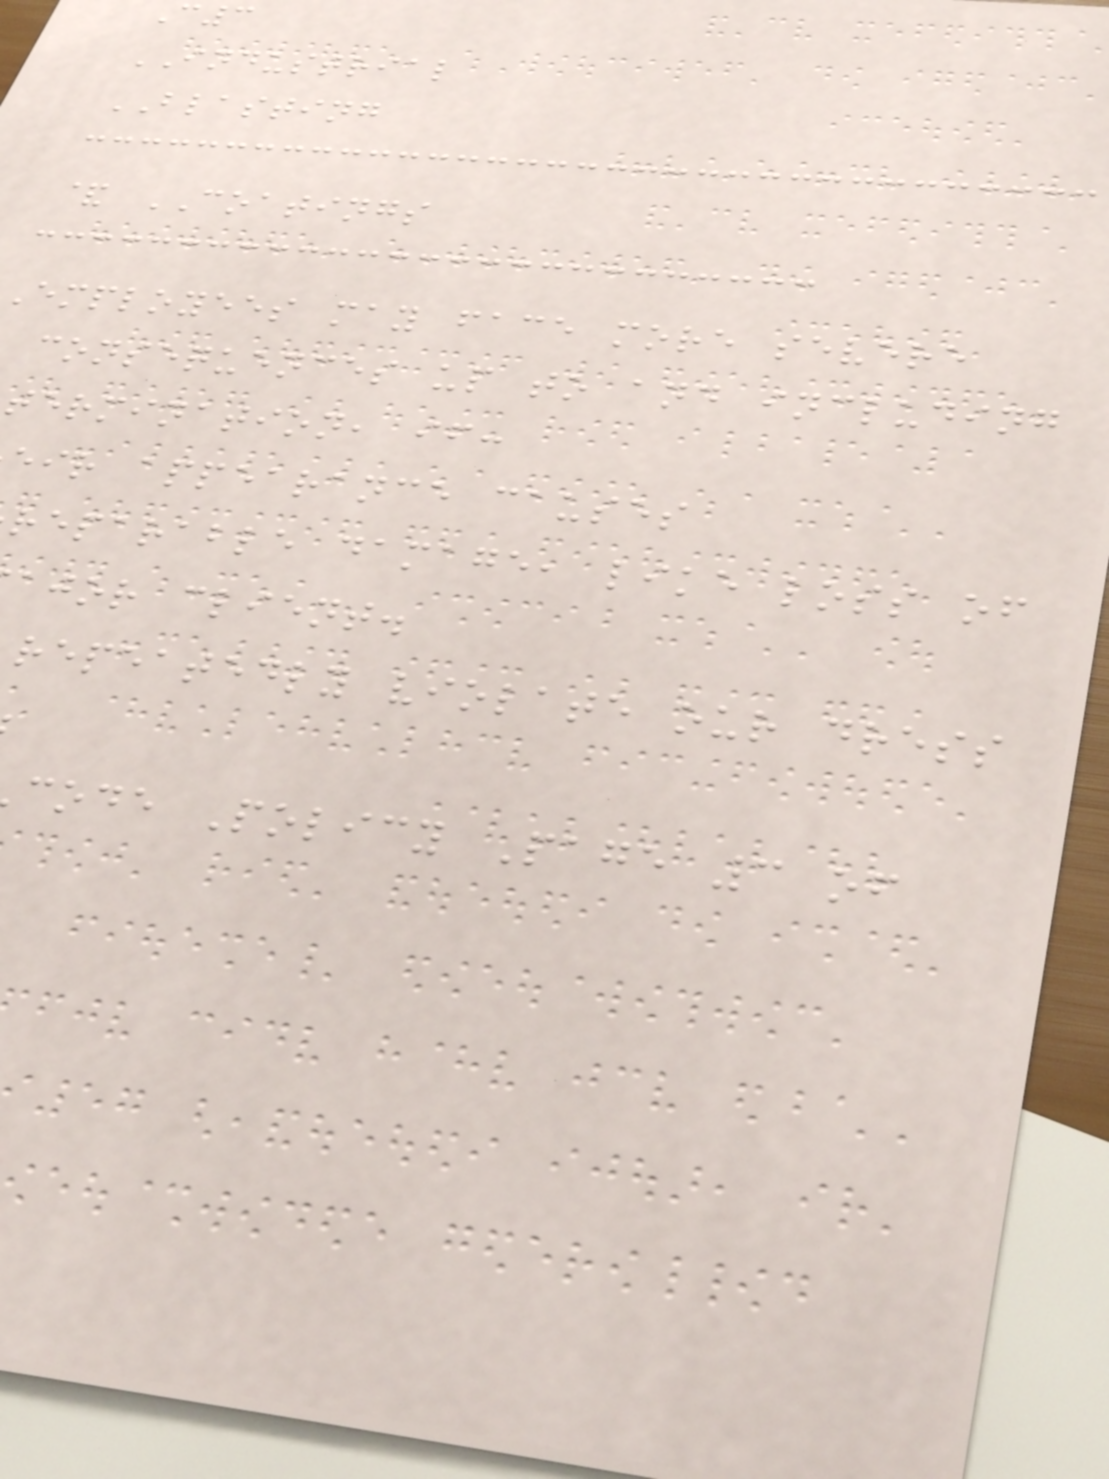C3
INDUSTRIAL
BLASTING
& COATINGS
employees may face more severe
consequences up to and including
termination, if:
eir appearance causes
reparable damage, like loss of
ajor client.
repeatedly violate our dress
code Policy Page 3 of
